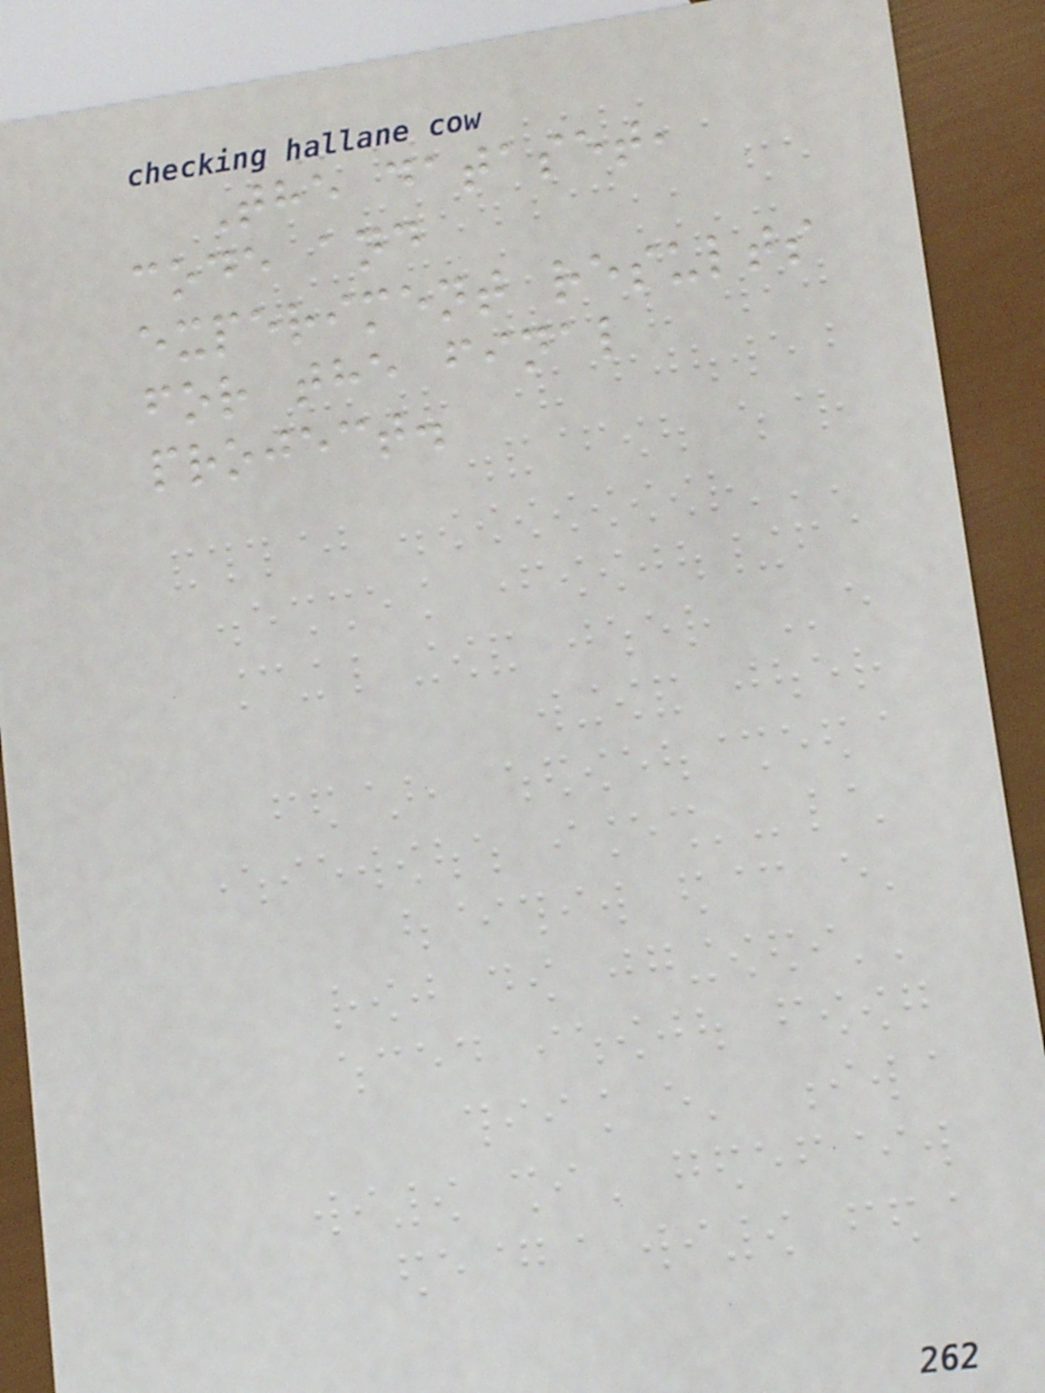The dataset,
code and
experiment results
for the final
project.
